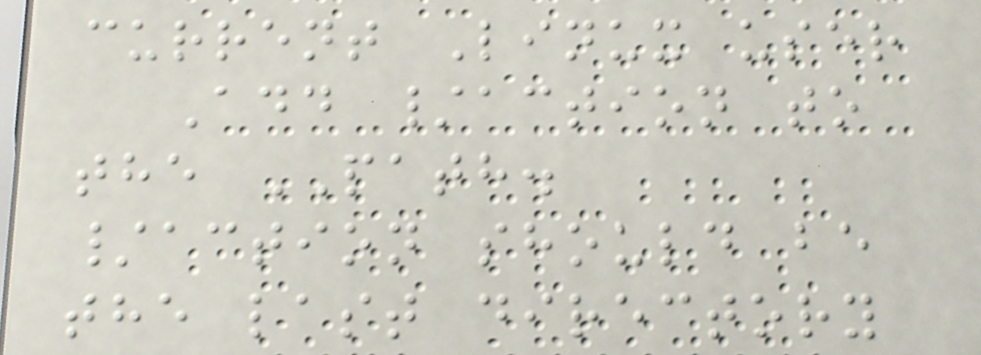current Linux user
Add /action to
the PATH.
/action should be
the last directory
